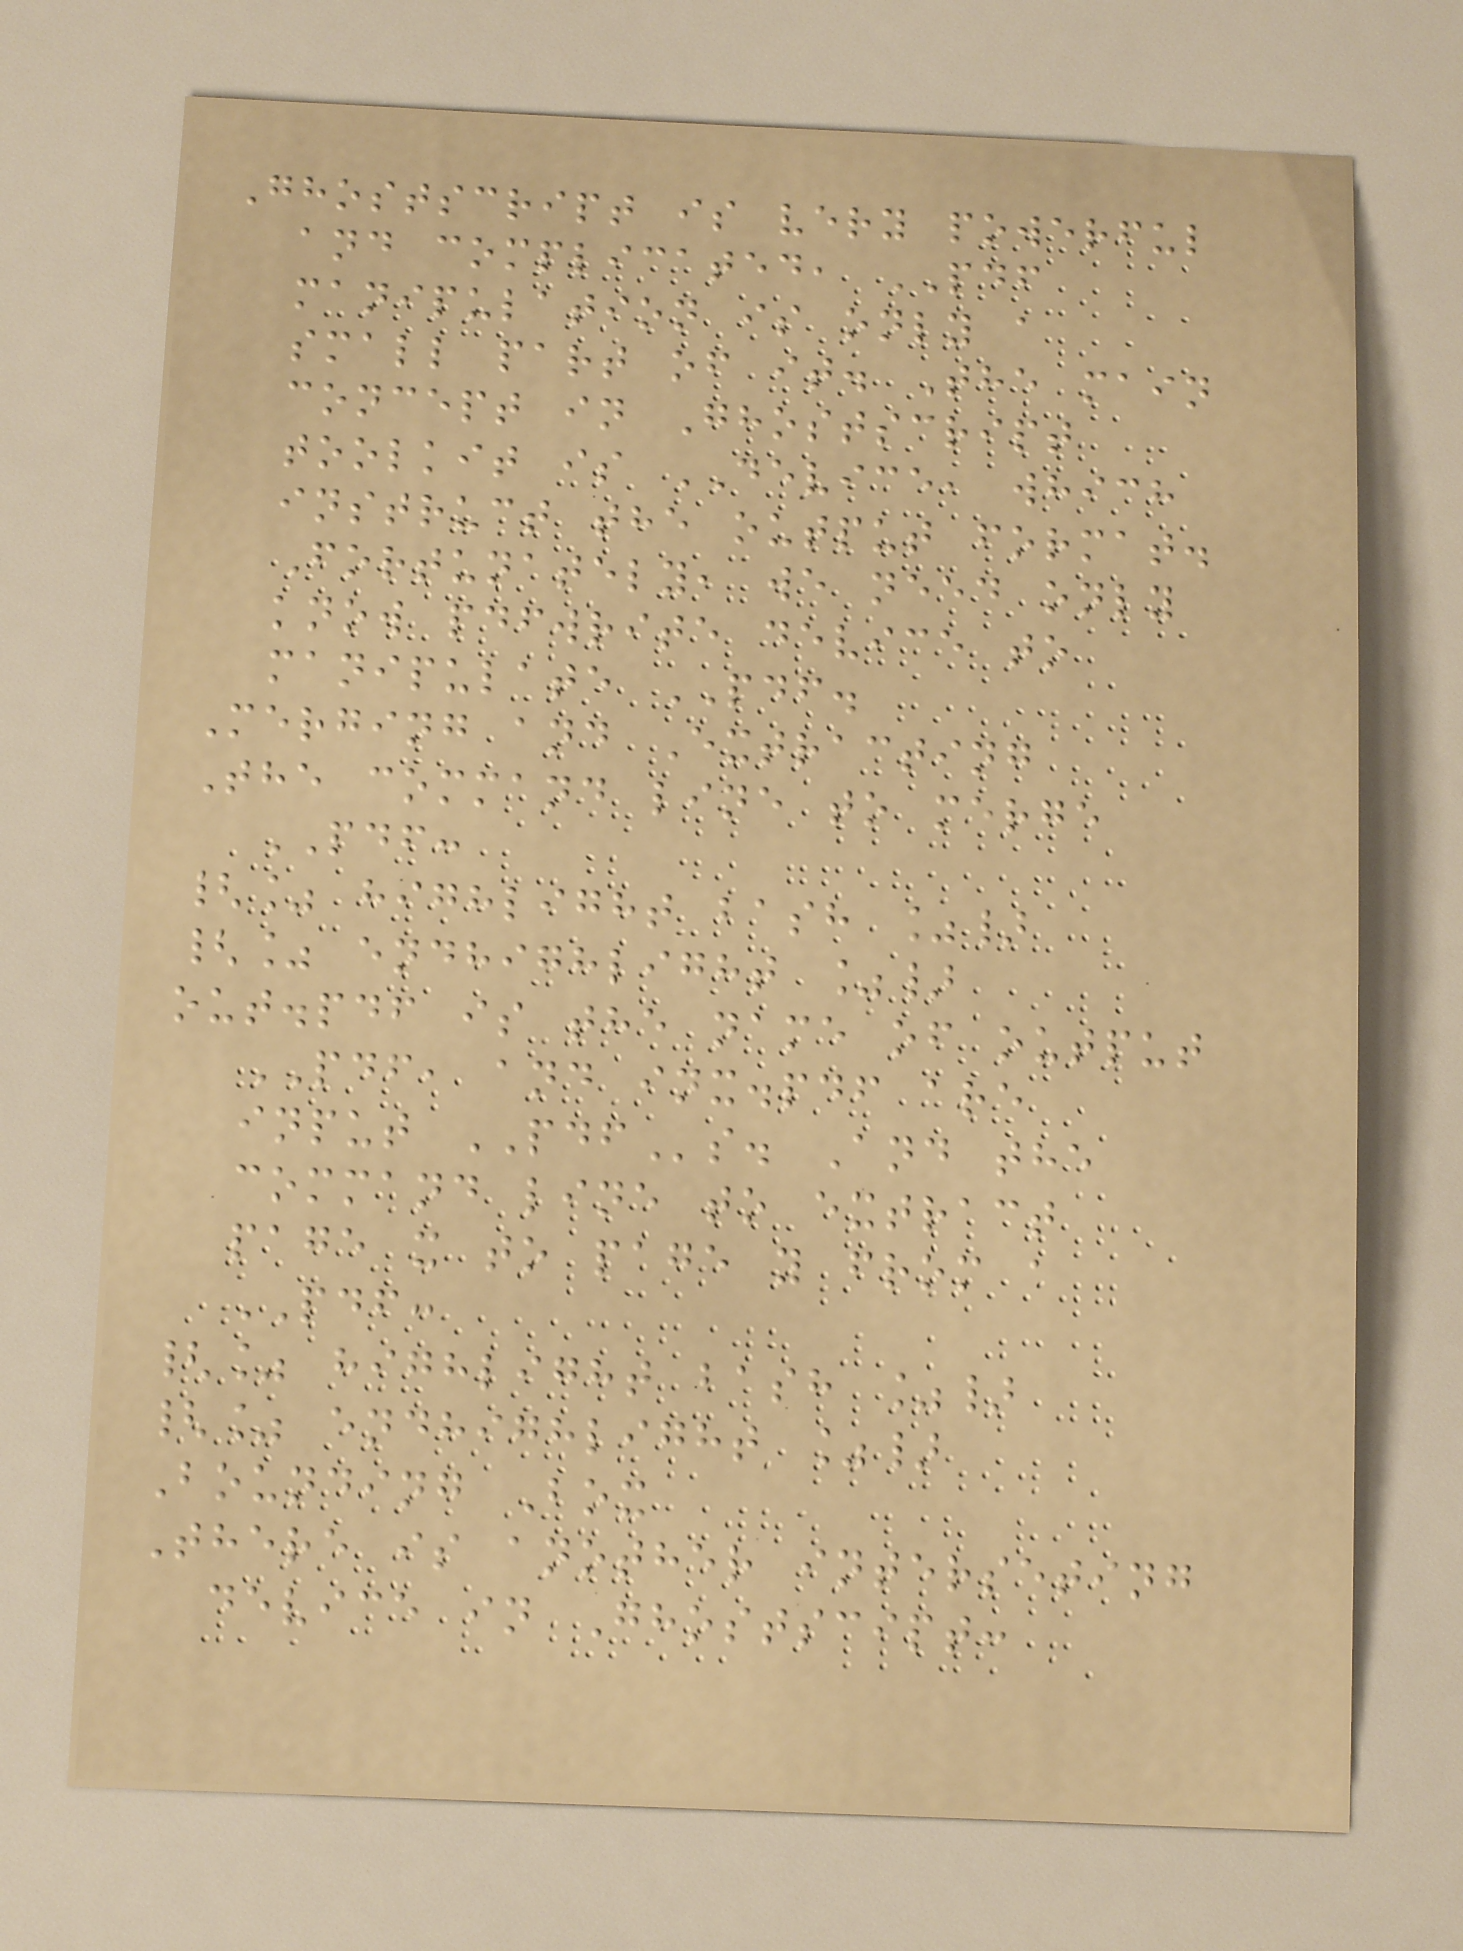Ghostscript is very powerful
and complicated, PDF
manipulation is only a
small part of it. The main
concept in Ghostscript
toolkit is DEVICE, which
instruct the output format.
Fortunately, we need only
know pdfwrite device to
manipulate PDF.
Merging and Extracting
The command line to merge
PDF:
{% highlight bash %}
{% endhighlight %}
out.pdf is the name of output
PDF, and inx.pdf are
input PDFs. And the
command line to extract
page x to page y from a
PDF:
{% highlight bash %}
{% endhighlight %}
Bounding Box
There is another interseting
device in Ghostscipt:
